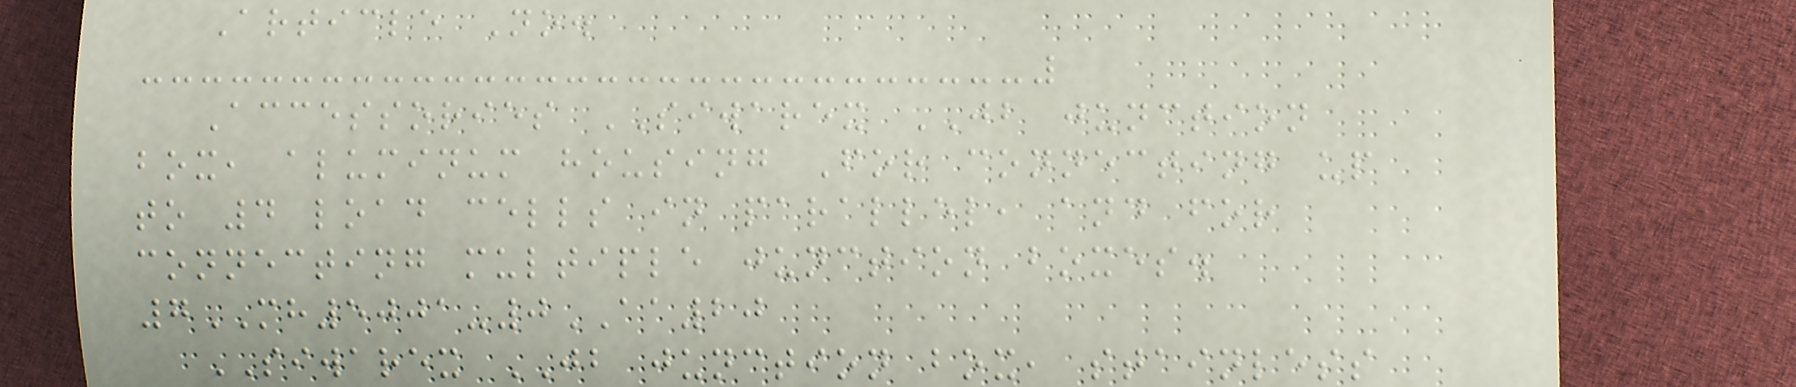Article No.
Accessories SIWAREX JB junction
box, aluminum housing For connecting up
to 4 load cells in parallel, and for
connecting multiple junction boxes.
7MH5001-0AA20
SIWAREX JB junction box, stainless
